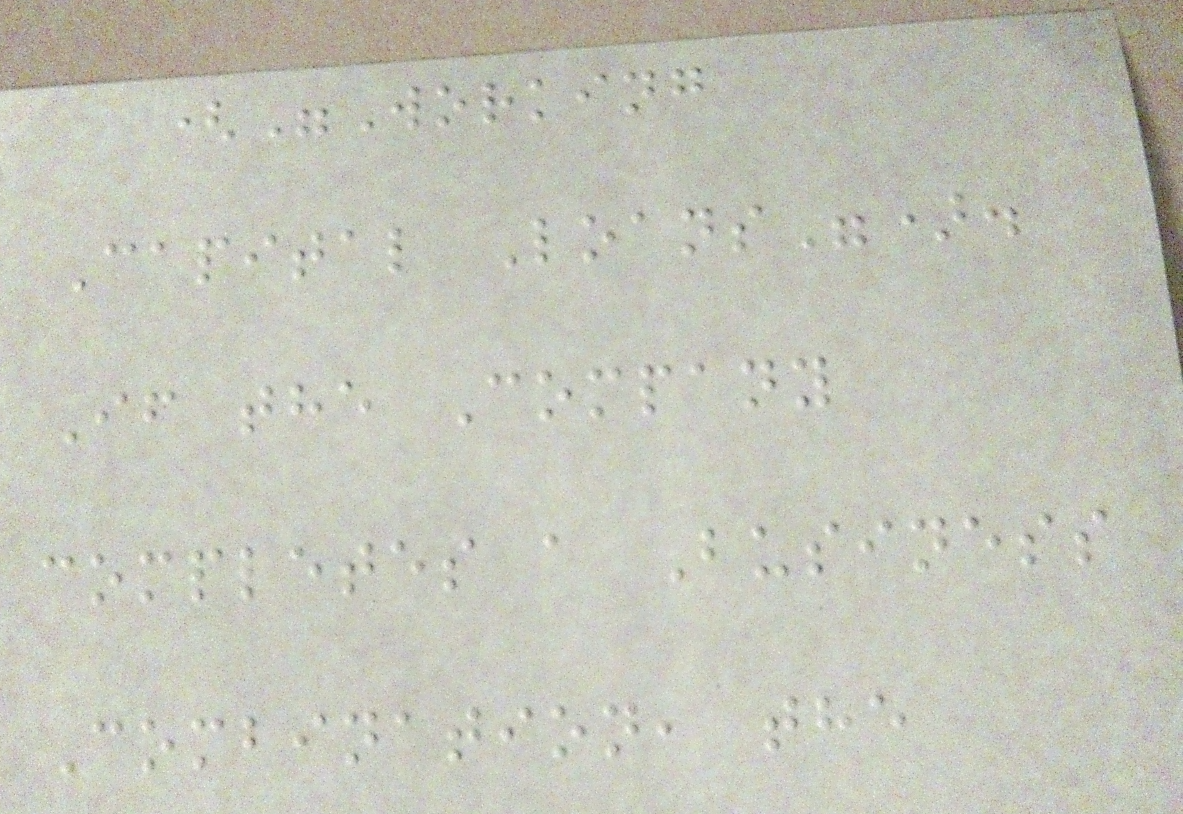("Working
Capital Loans").
If the Company
completes a Business
Combination, the
